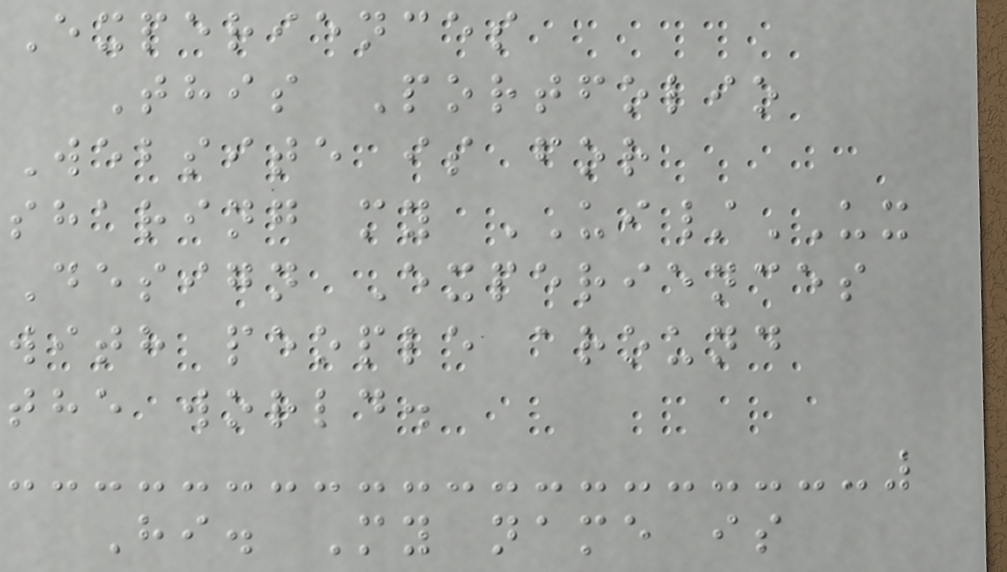Experiences
This Portfolio
Website is for
sharing my UI/UX
Design Experiences
with people around
the world.
Hi. My name is
